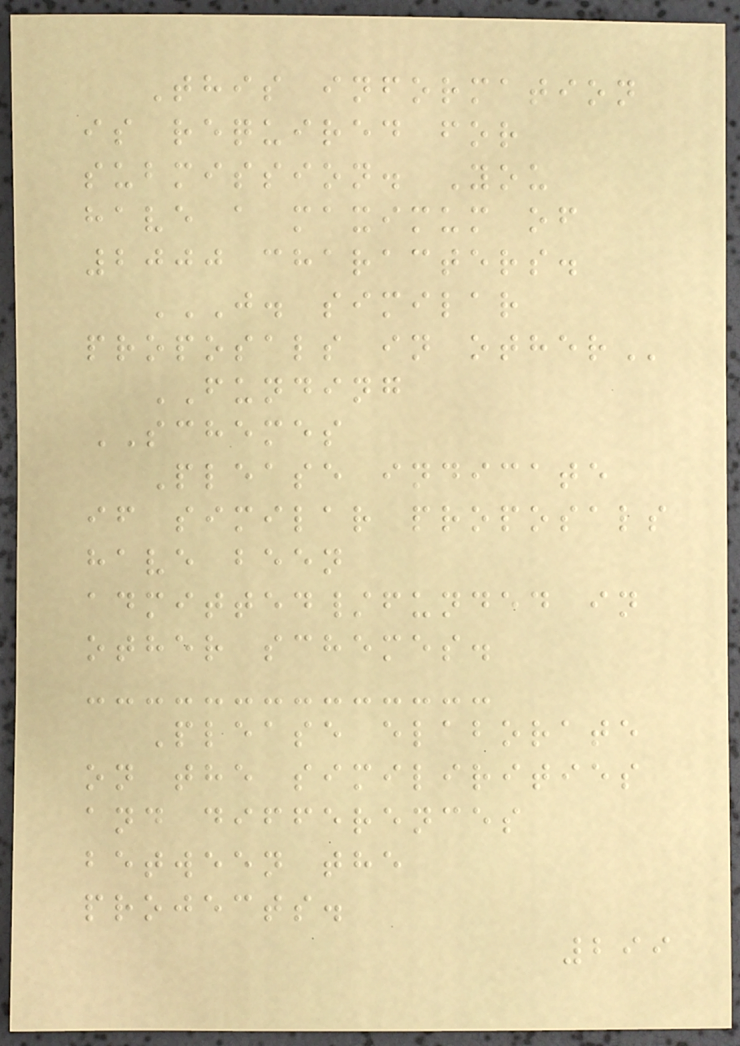This information
is required for
submission. You
have a maximum of
2000 characters.
J. SIMILAR
PROPOSALS IN OTHER
FUNDING
SCHEMES
Please indicate
if similar proposals
have been
admitted/funded in
other schemes.
Please elaborate
on the similirities
and differences
between the
projects.
299
